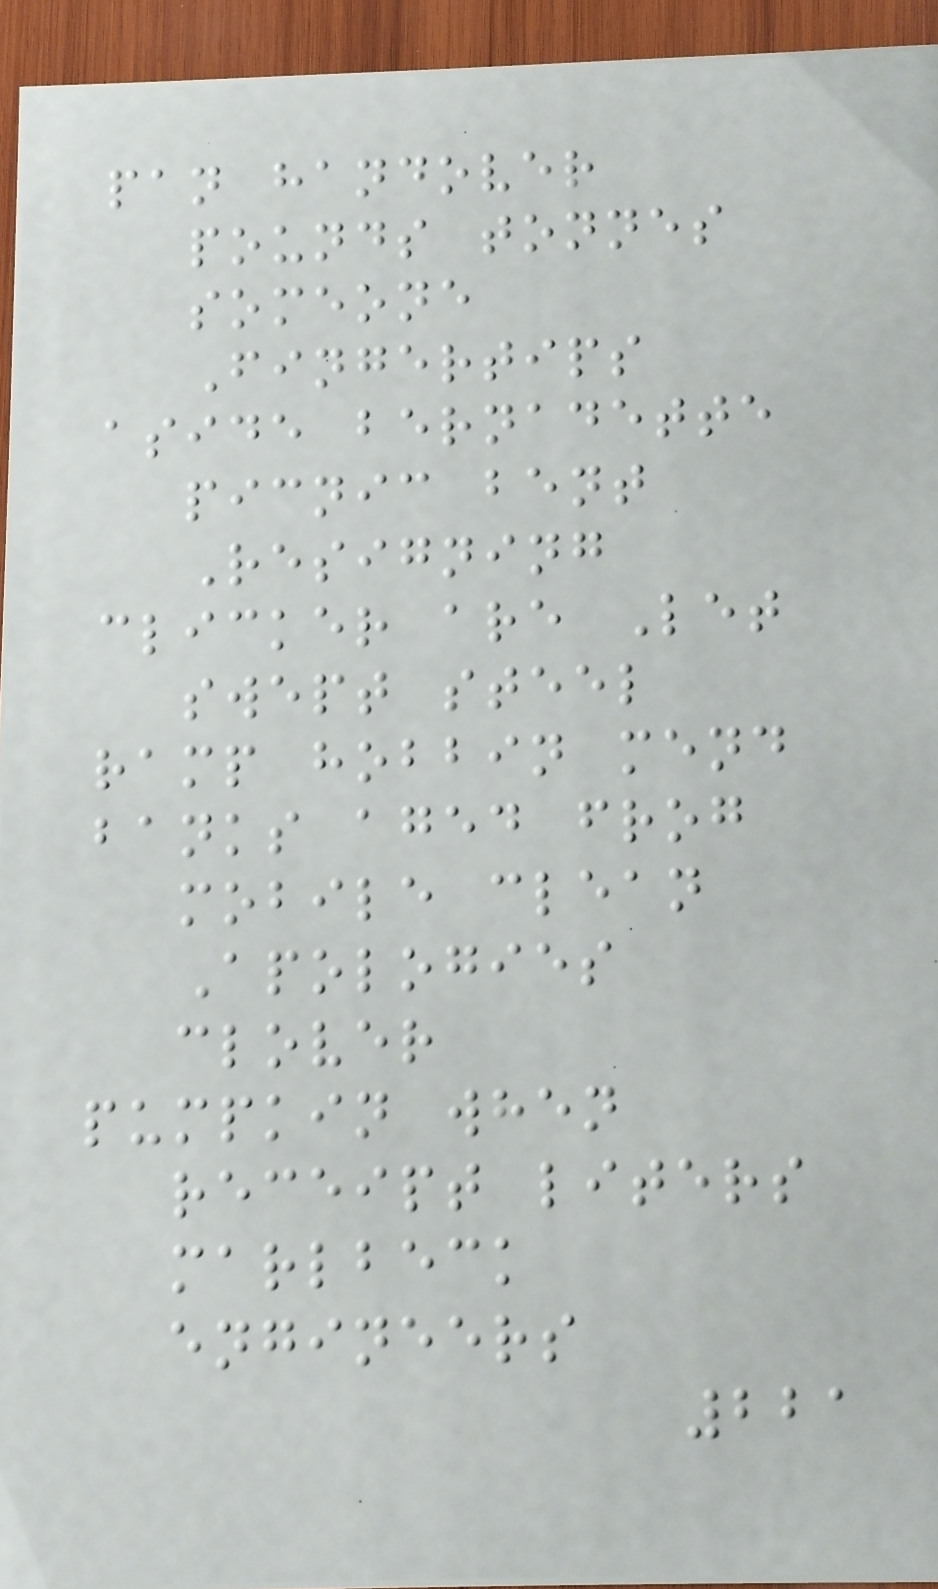pan handover
pounds tonnes
someone
Fingertips
aside bernadette
picnic bent
Resigning
clicker are Let
swept steel
ramp hobbin mend
banks aged frog
mobile clean
Apologies
clover
pumpkin when
receipt liters
marlbeck
engineers
221
